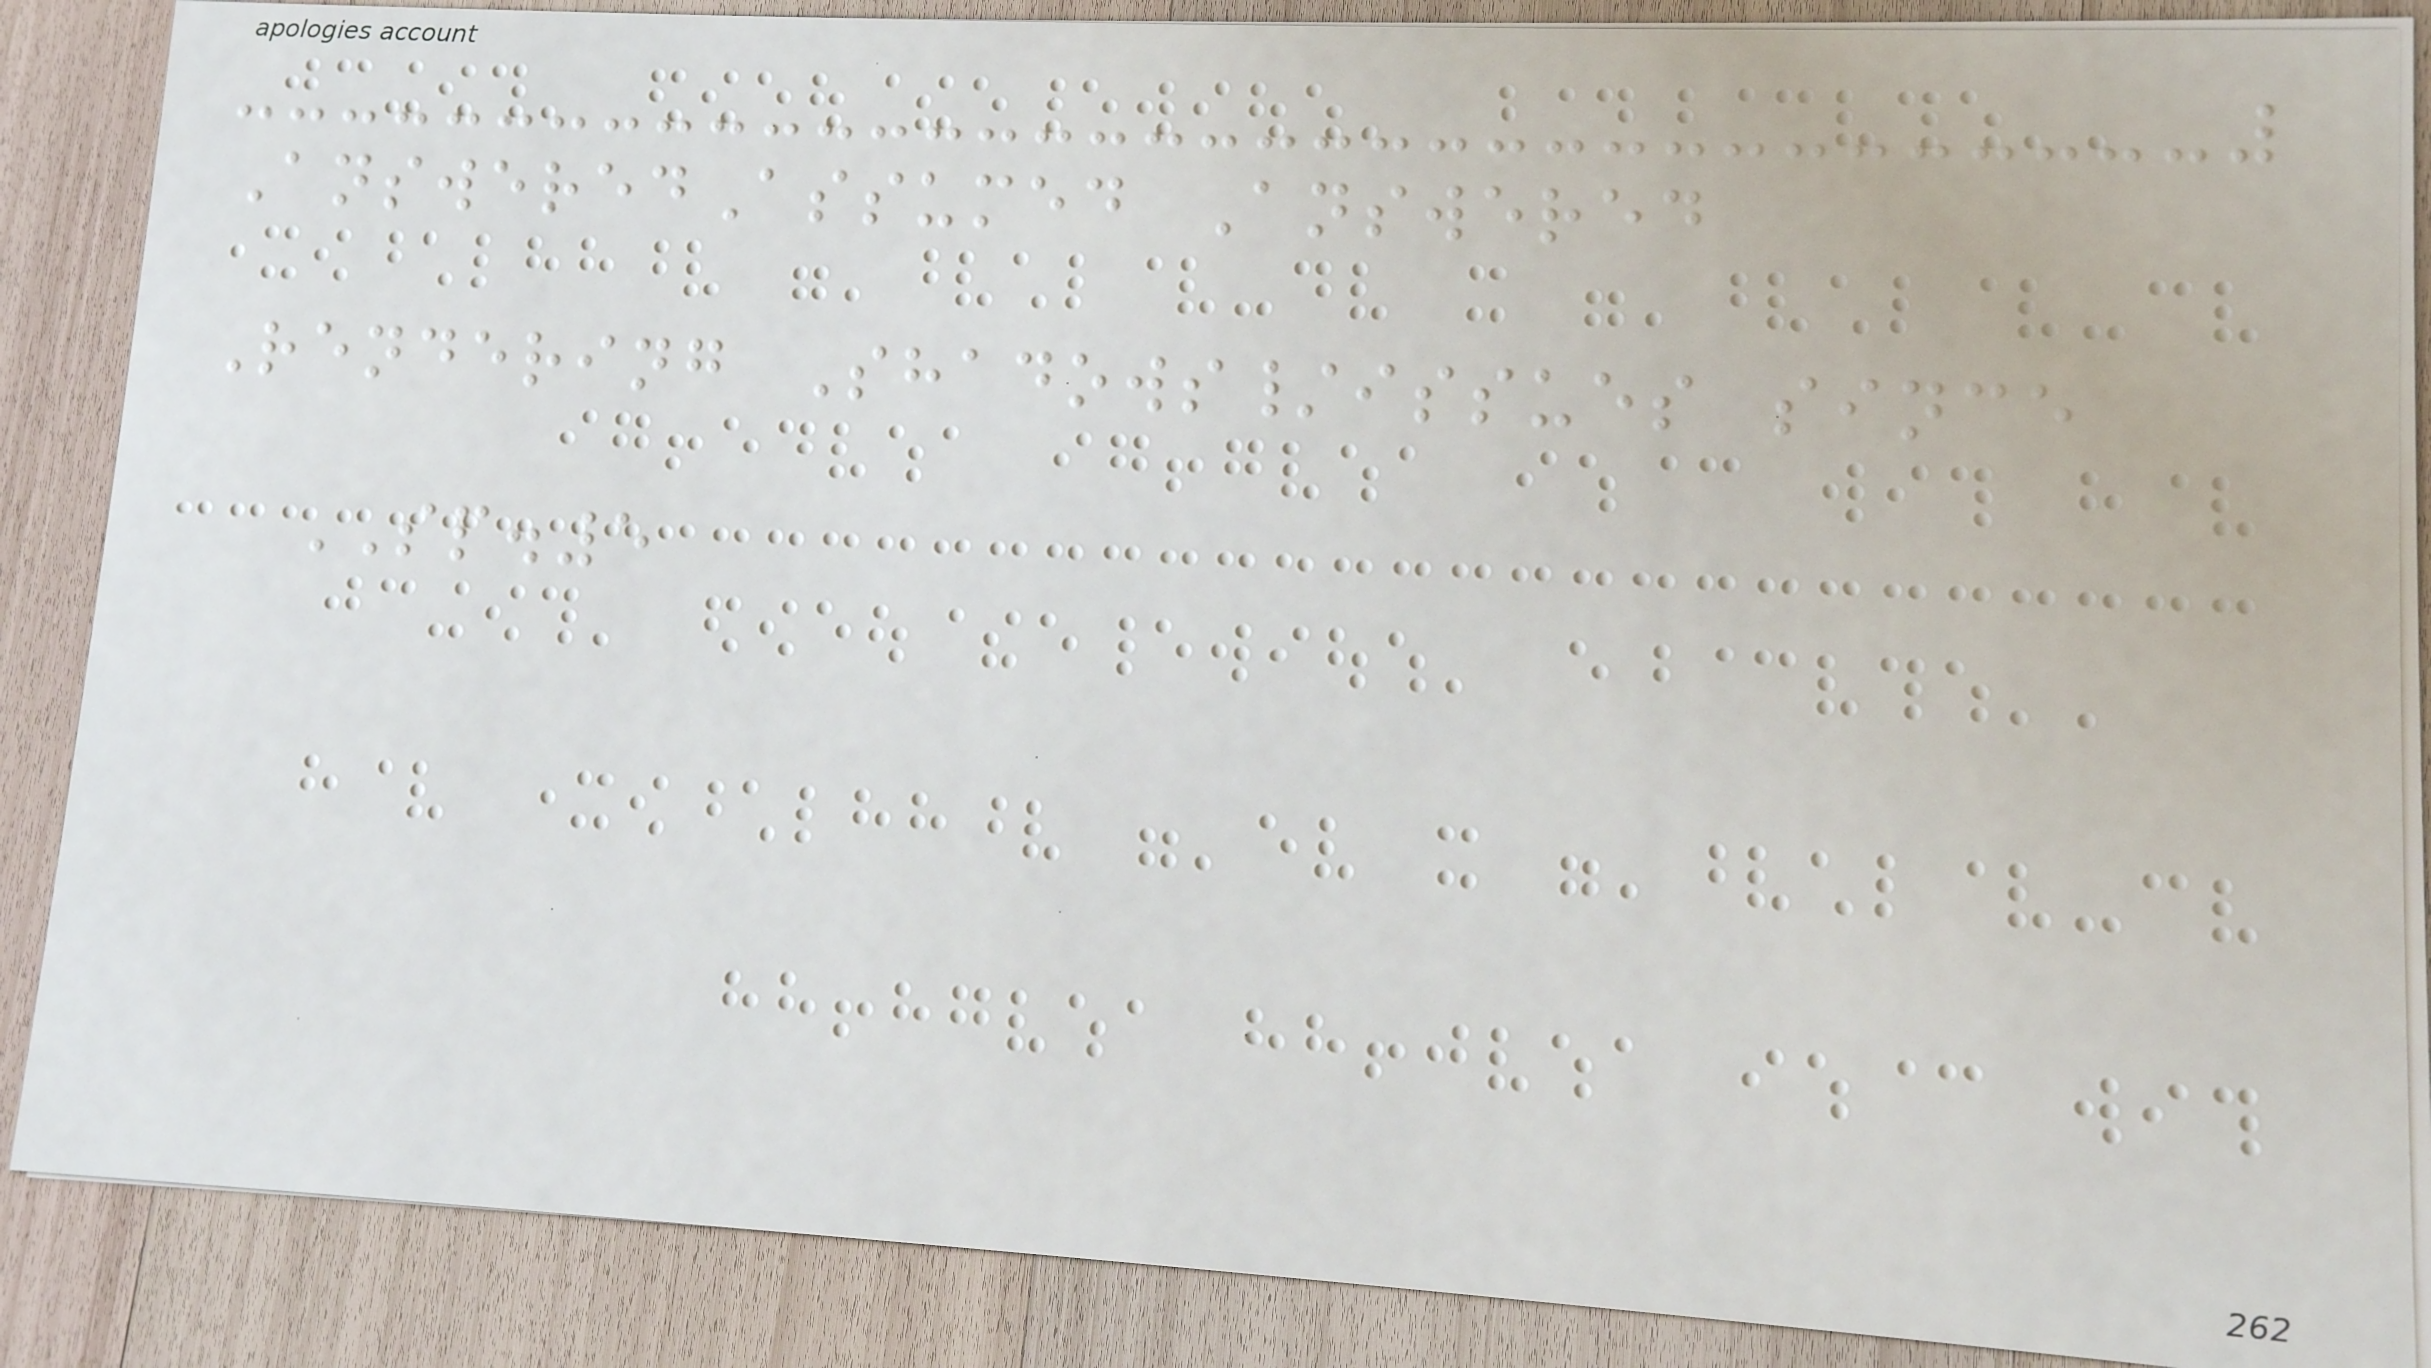AnsweredAssumed Answered
Rendering Shadows/issues since
SP.5
